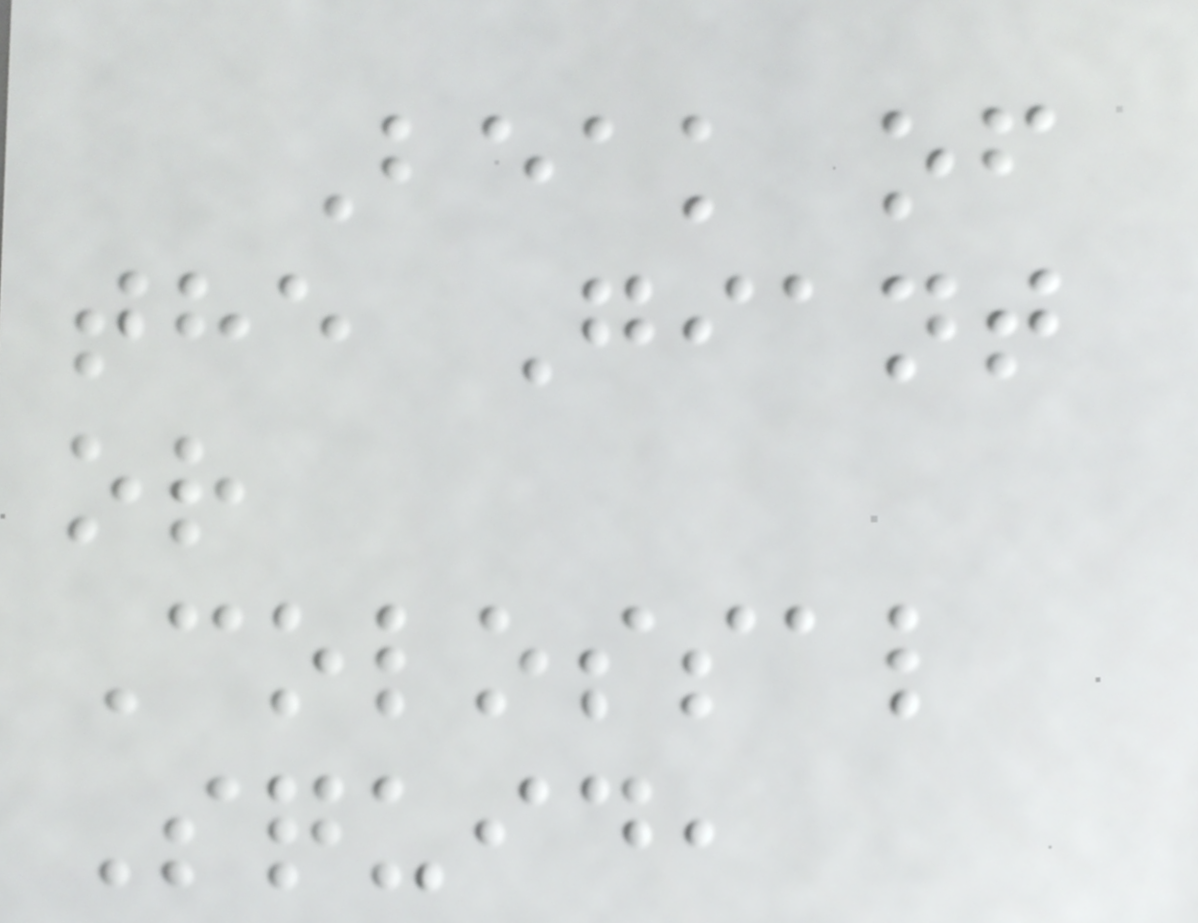Beak of
the Giant
or
Colossal
Squid,
